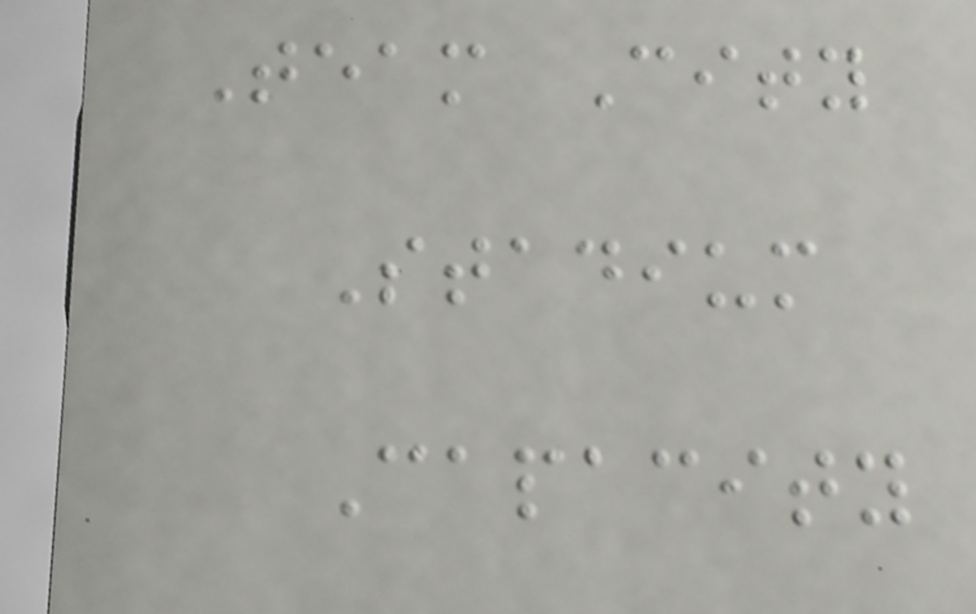Team City
Stadium
Capacity
